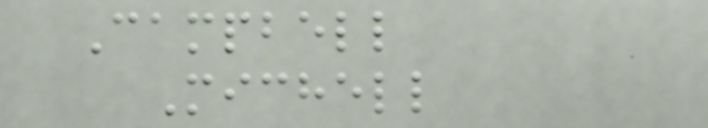Campbell
Michell
